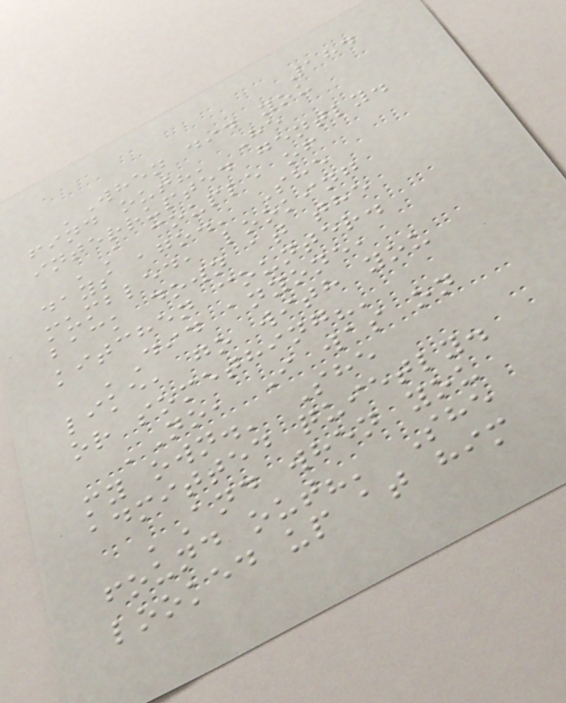184
'When did you
find out?' He
interrupted gently.
'A couple of
days ago.' She
mumbled, looking
back down at the
kitchen counter.
'Did anyone,
like, go with you
or something?'
'No, I was on
my own.' She
admitted quietly.
'And when you
found out?' She
looked up at him
